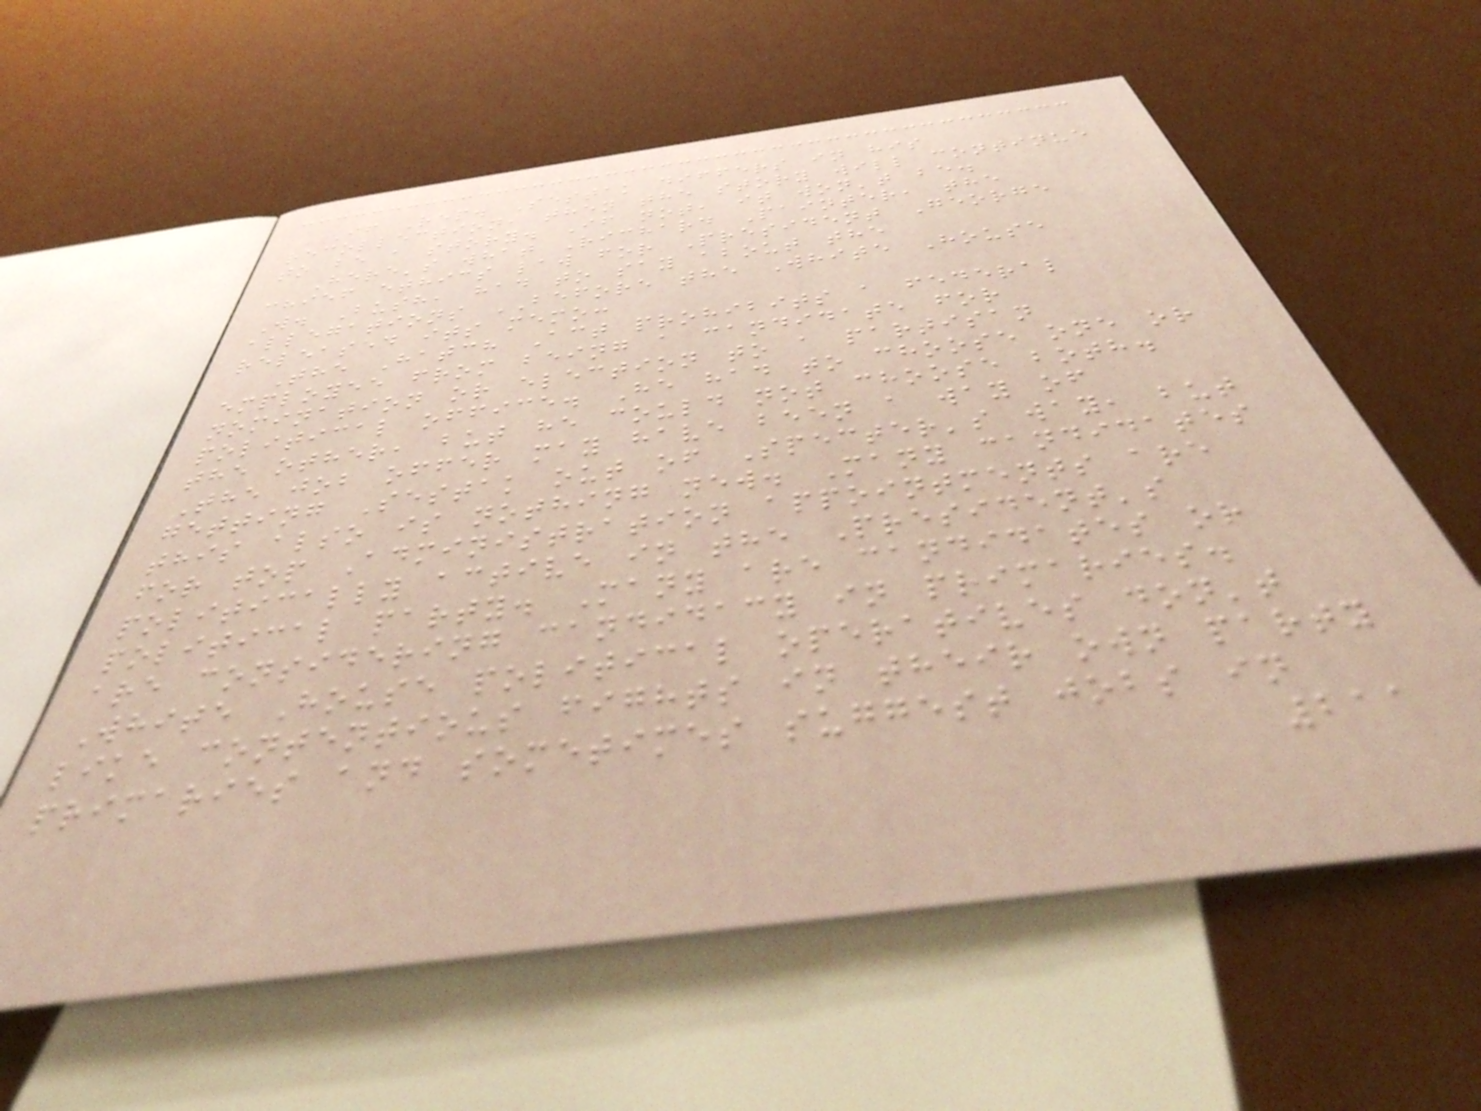If Rep. Sestak differs in his
recollection, then the story will continue
to be a story. If not, it won't be.
Here's what Richard Painter, the
chief ethics law for President George
W. Bush, had to say about the
allegations BEFORE the White House
released its memo:
The Hatch Act prohibits a federal
employee from being a candidate for
nomination or election to a partisan
political office. He had to choose one or
the other, but he could not choose both.
The job offer may have been a way of
getting Sestak out of Specter's way, but
this also is nothing new. Many candidates
for top Administration appointments are
politically active in the President's
political party. Many are candidates or
are considering candidacy in primaries.
White House political operatives don't
like contentious fights in their own party
primaries and sometimes suggest jobs in
211
